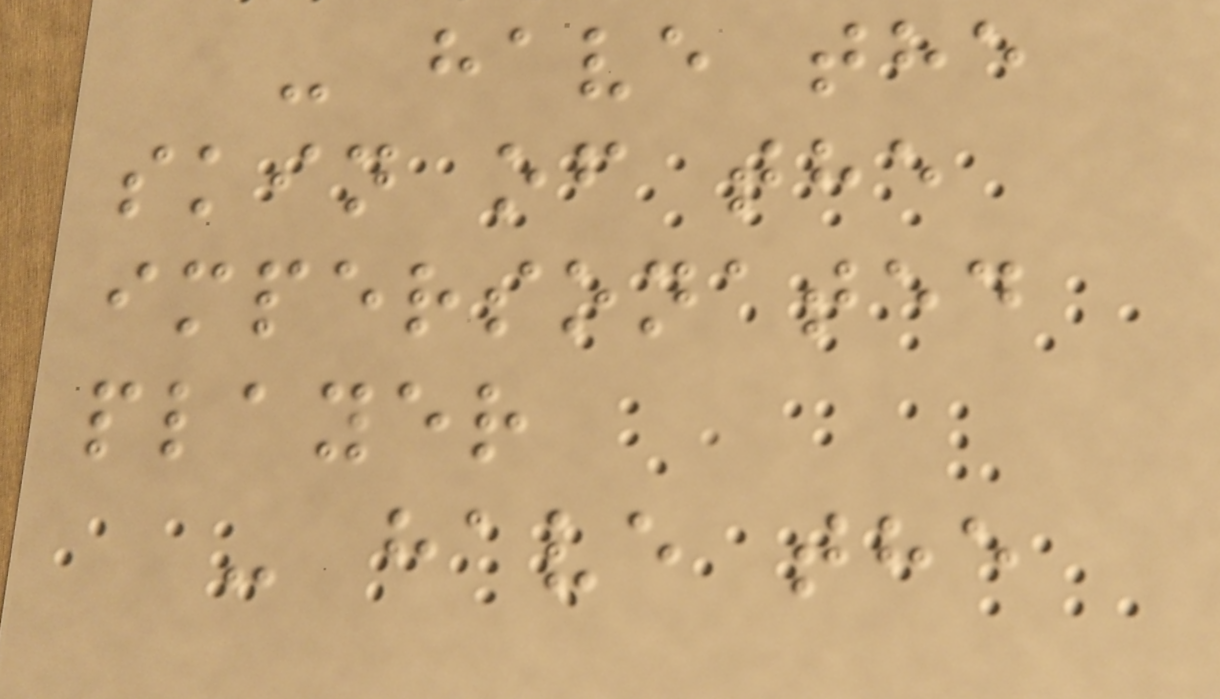- have the
skin of the
impersonated
player
- have the
